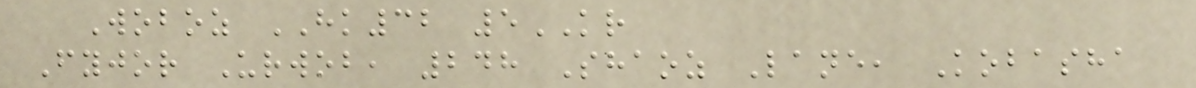Woboz HK32 5KR
Fyjor Urwob, 248 Shaoz Lane, Kobasha
